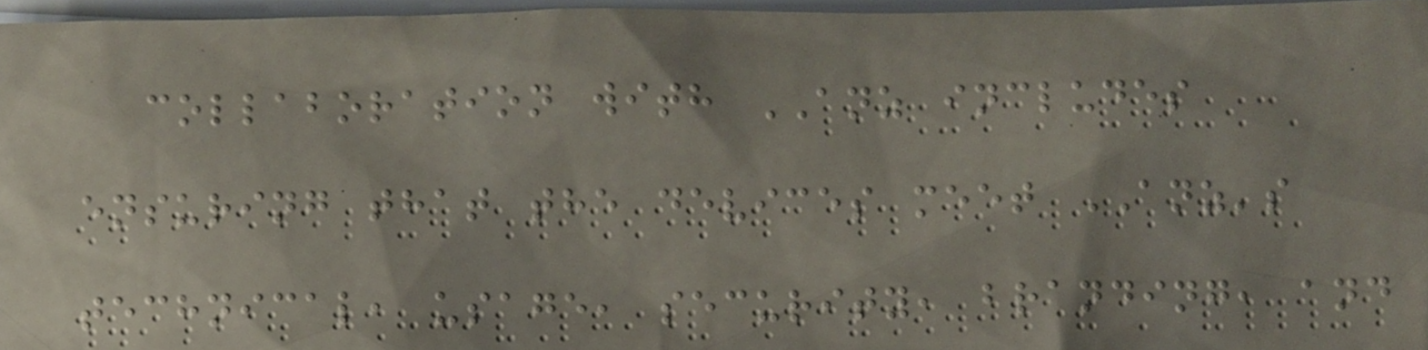collaboration with ANZ includes
ensuring that the devices meet ANZ's
technical, usage, security, branding, and
